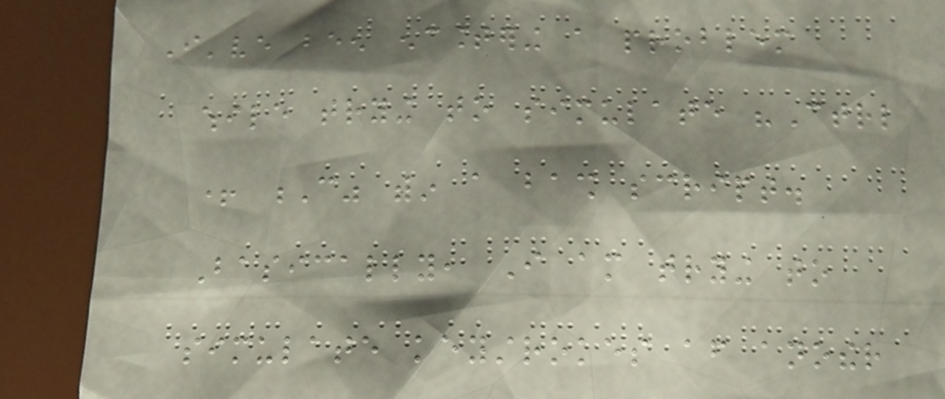I've been encountering a problem
while trying to simulate "Ctrl
+ C" within a bash script.
Basically, I am trying to
simulate keystrokes after another
